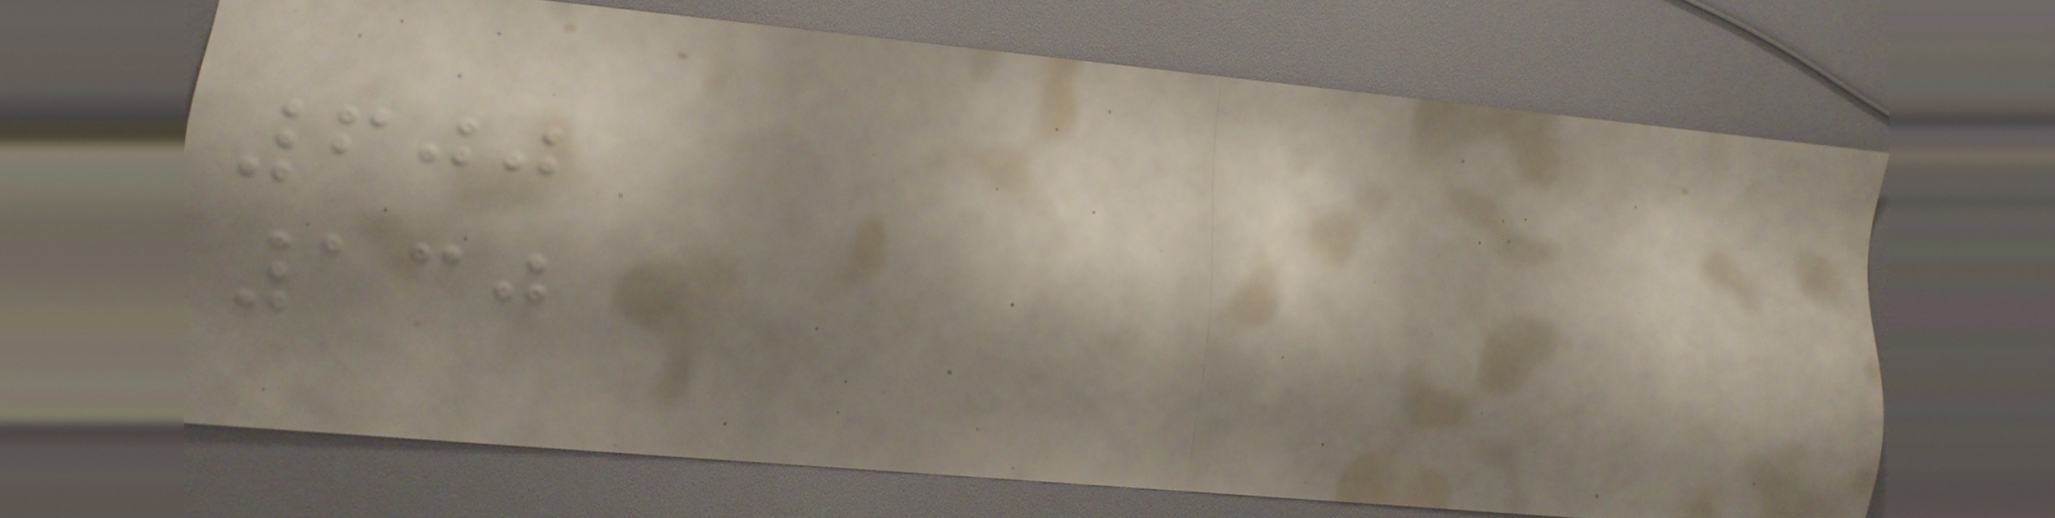600
130
